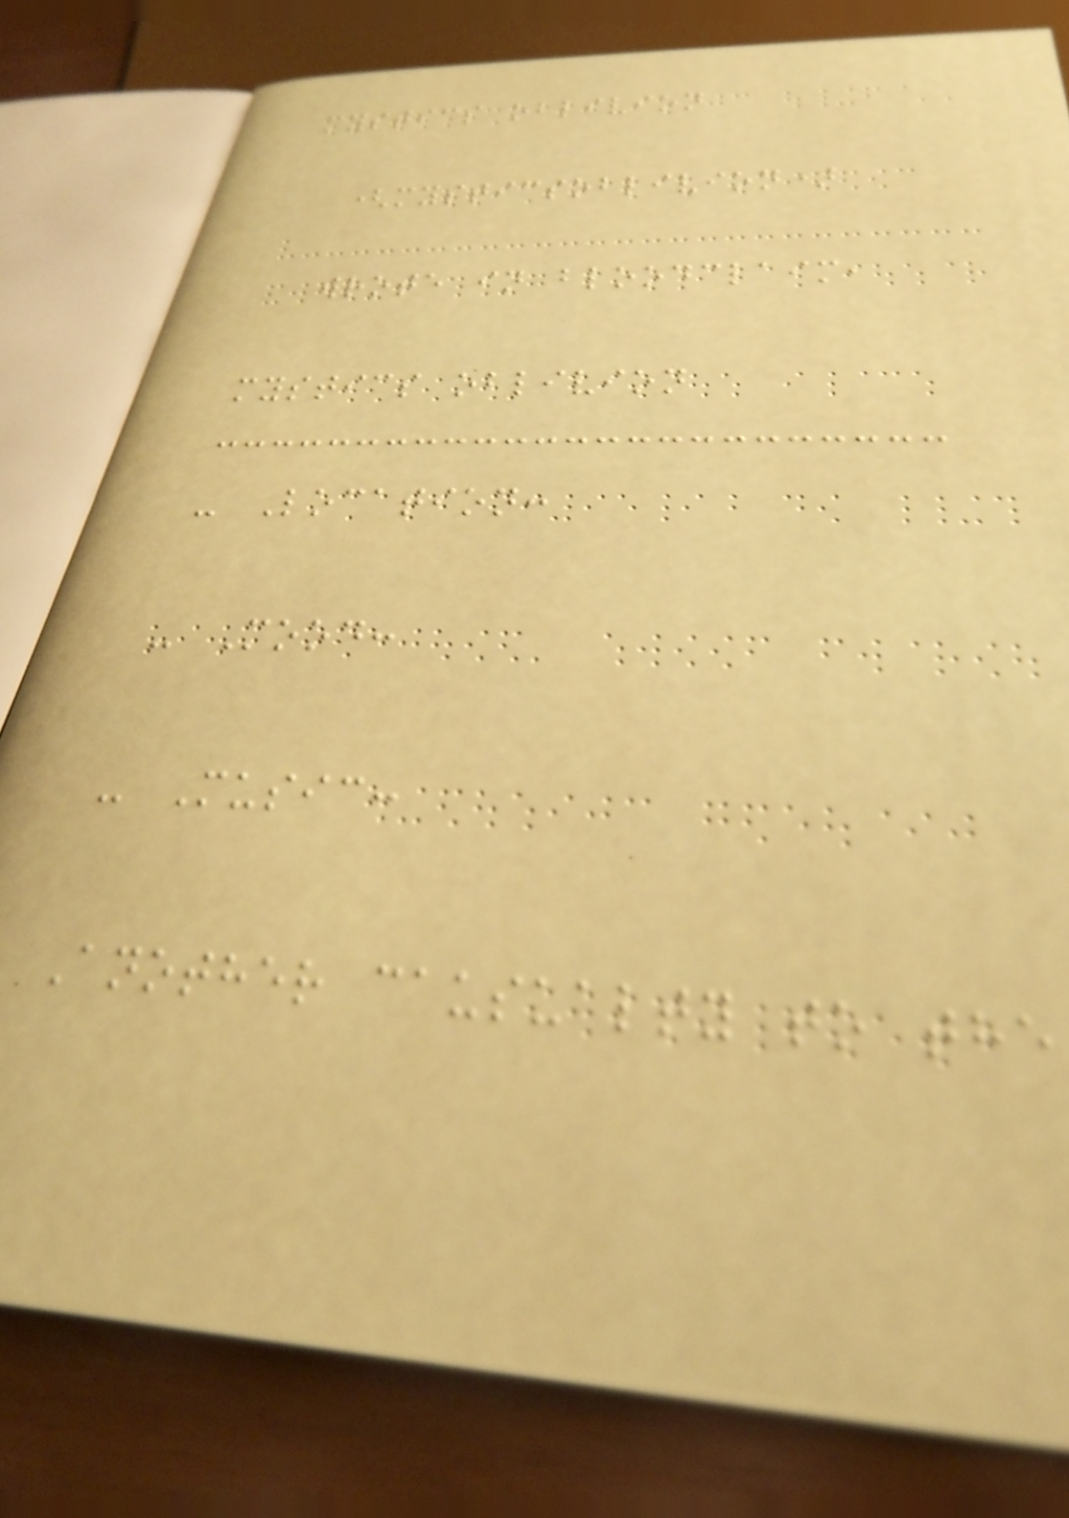mystics oblivion
(mysticsoblivion)
wrote in bloodclaim,
mystics oblivion
- Location:
- Mood:
- Music:
Another causualty to the
